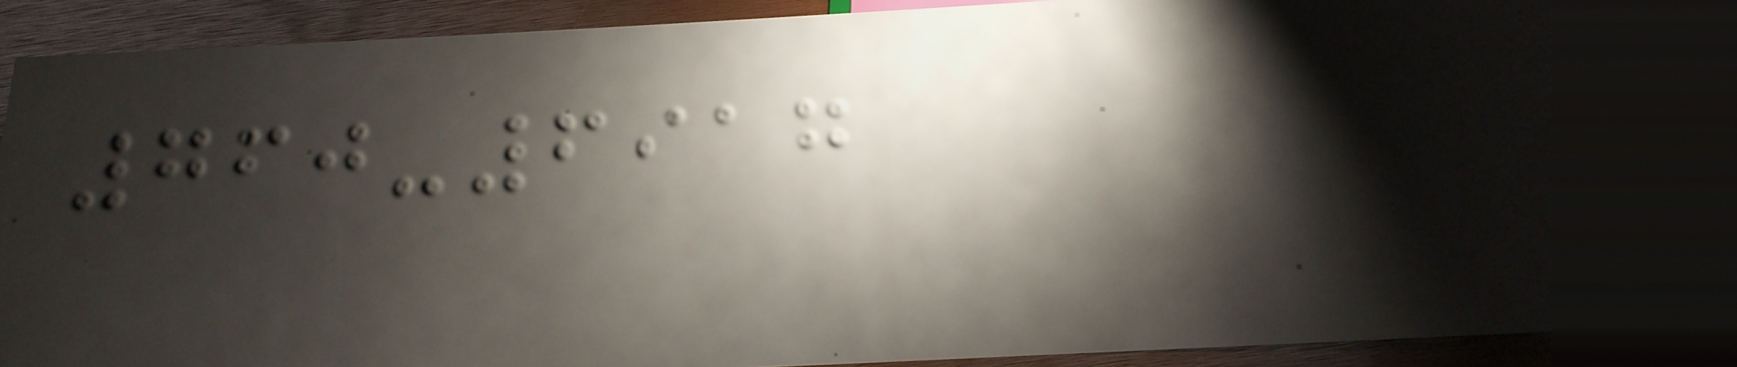760-6917
